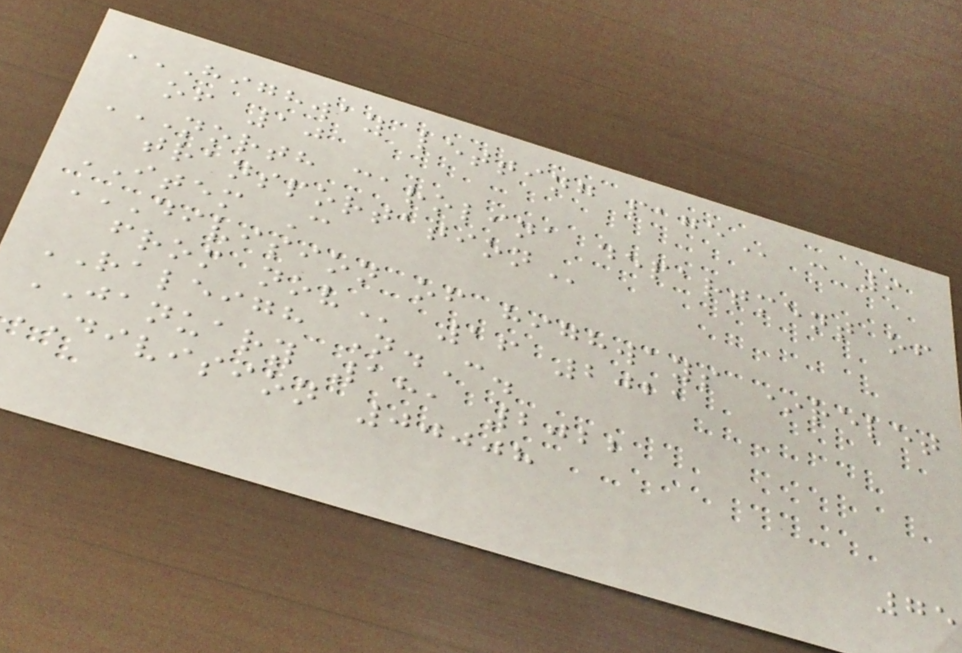HIGHWAY LETTING PAGE : 9
of 10
NORTH CAROLINA DEPARTMENT OF
TRANSPORTATION
ITEM C
DIVISION OF HIGHWAYS *RELET
FROM NOV 16 2021
RALEIGH N.C.
JANUARY 18, 2022
DIVISION 00008
75
